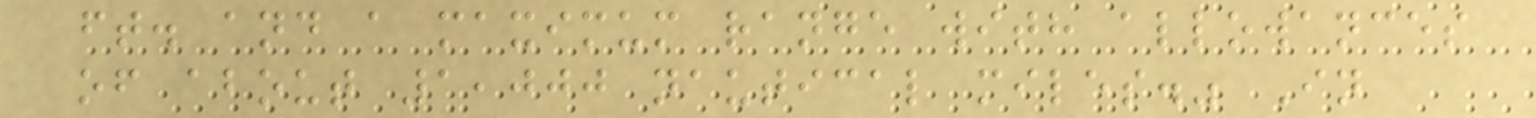ft. and a maximum range with allowances
of about 1,000 nautical miles." In
